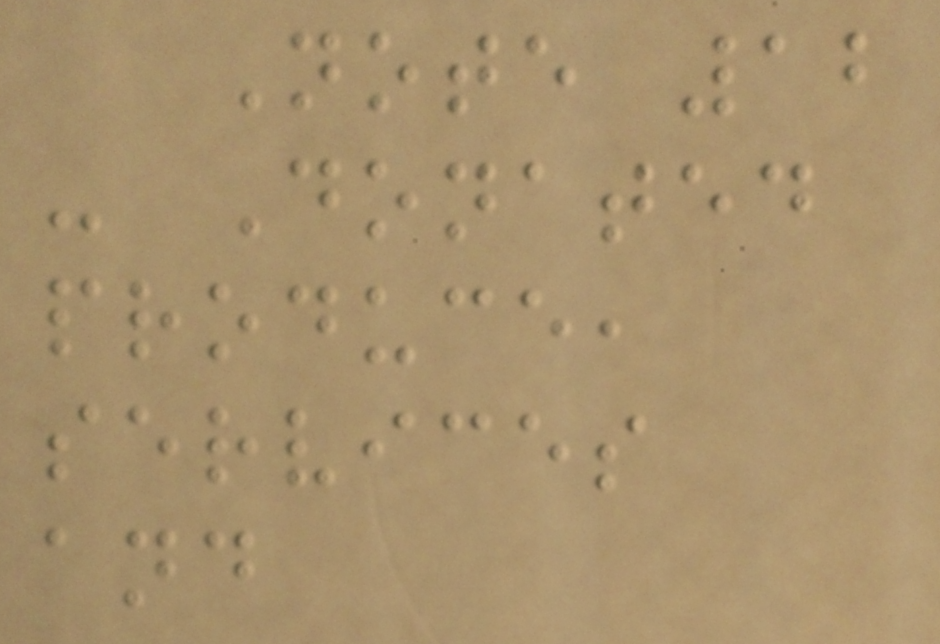Note 12
- Donated
produce,
services
and
